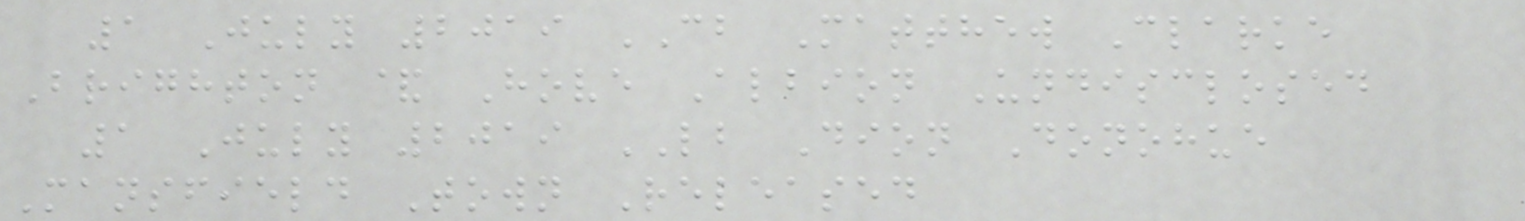1 July 2019 CB Matthew Clarke
Brighton & Hove Albion Undisclosed
1 July 2019 LB Dion Donohue
Mansfield Town Released
